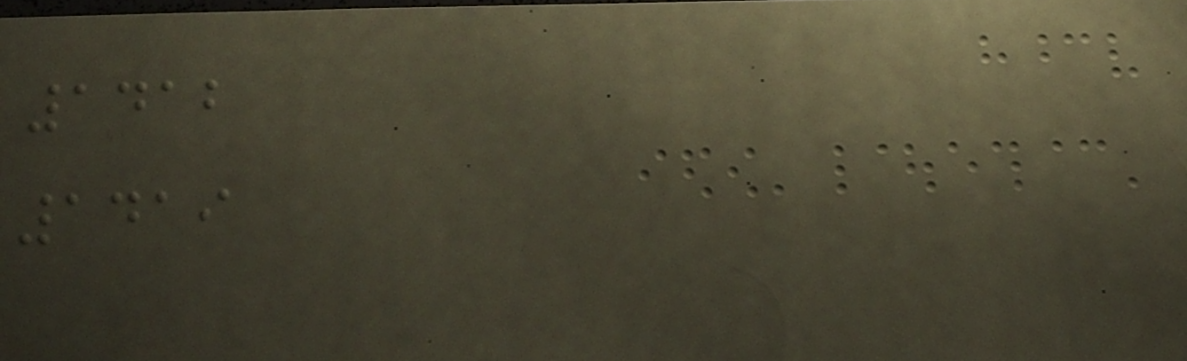1412
1419
